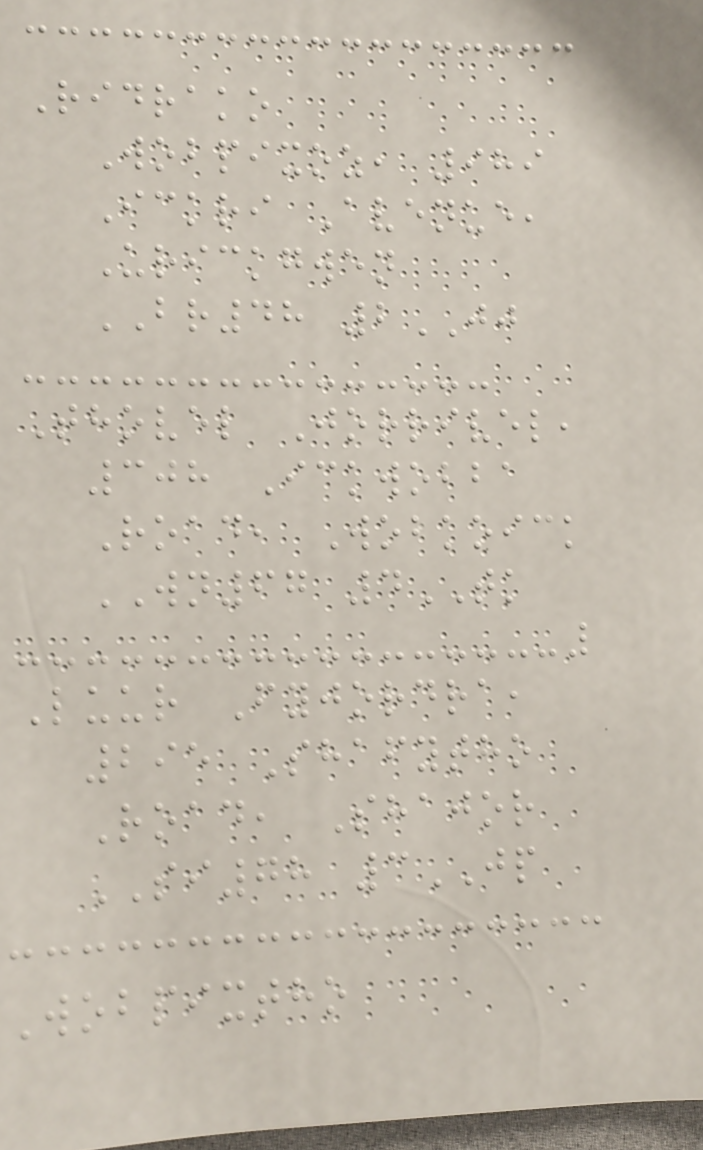Ridrako
Wobpixoz, 989
Ickri Avenue,
Urickgwen
BR48 2JJ
Thovel Jorrivel,
308 Ickwobba
Road, Wobkoick
WN67 4TK
Luur Fyjordra,
295 Shafytho
Road, Shajor
SI78 3JP
Wobpixtho
